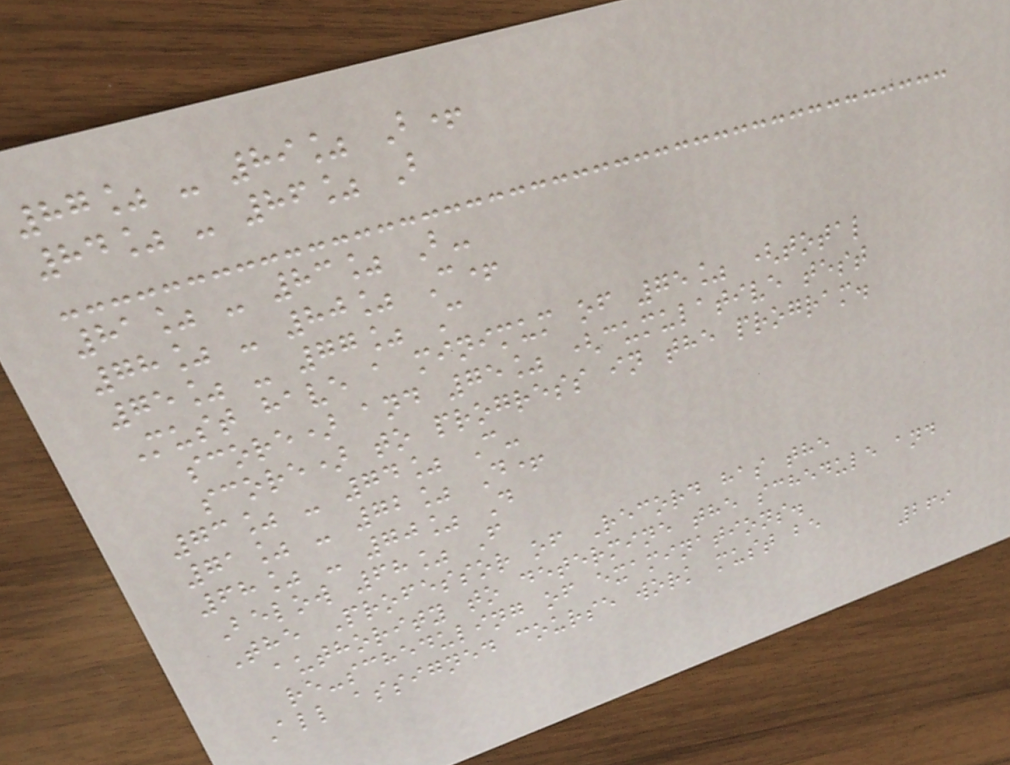87% - 89% B+
84% - 86% B
81% - 83% B-
78% - 80% C+
75% - 77% C
Must have a minimum of 75% (total
score) and 75% (cumulative test
score) to progress in the program.
73% - 74% C-
71% - 72% D+
68% - 70% D
Below 68% F
The Professor of Record has the
authority to determine the schedule and
re-scheduling of examinations.
All assigned course work must be
269
